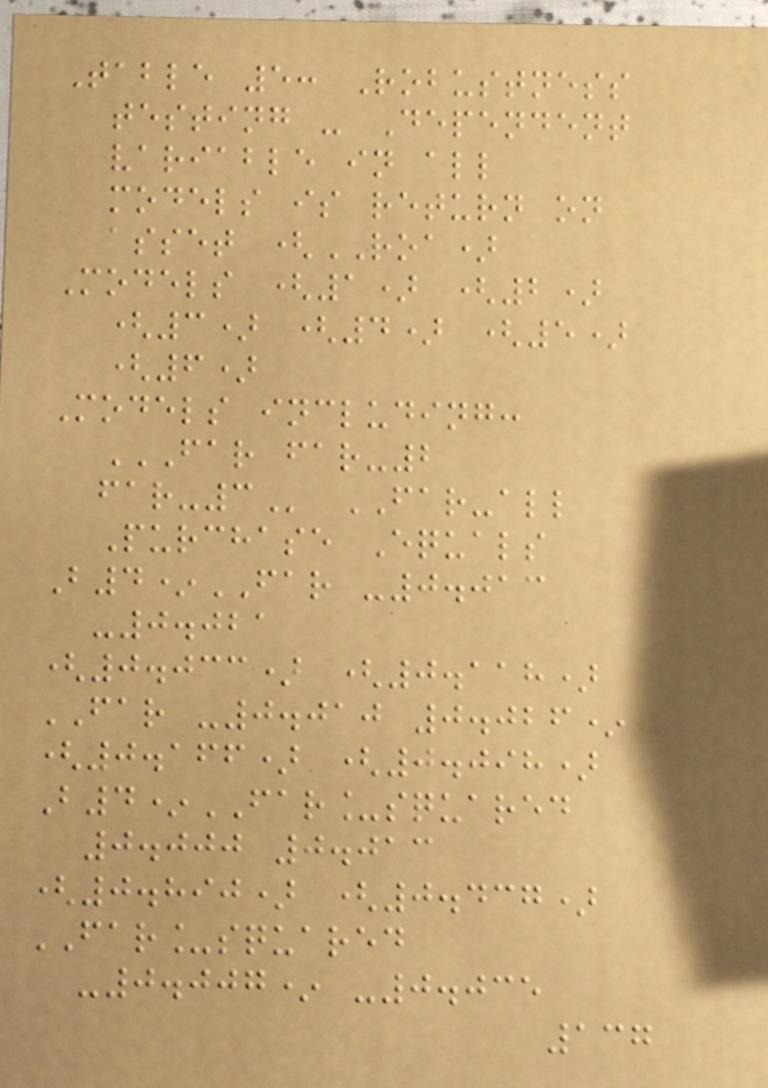Table 5: Robustness
testing - Dependent
variable in all
models is return on
asset (ROA)
Models (1) (2)
(3) (4) (5)
(6)
Models including:
FAR FAR-2
FAR-3 FAR-all
Purchase Equals
B4*FAR -0.013
-0.021
(0.033) (0.118)
FAR -0.010 0.026*
(0.166) (0.098)
B4*FAR_squared
0.000 0.013
(0.890) (0.437)
FAR_squared
-0.007* -0.035
137
